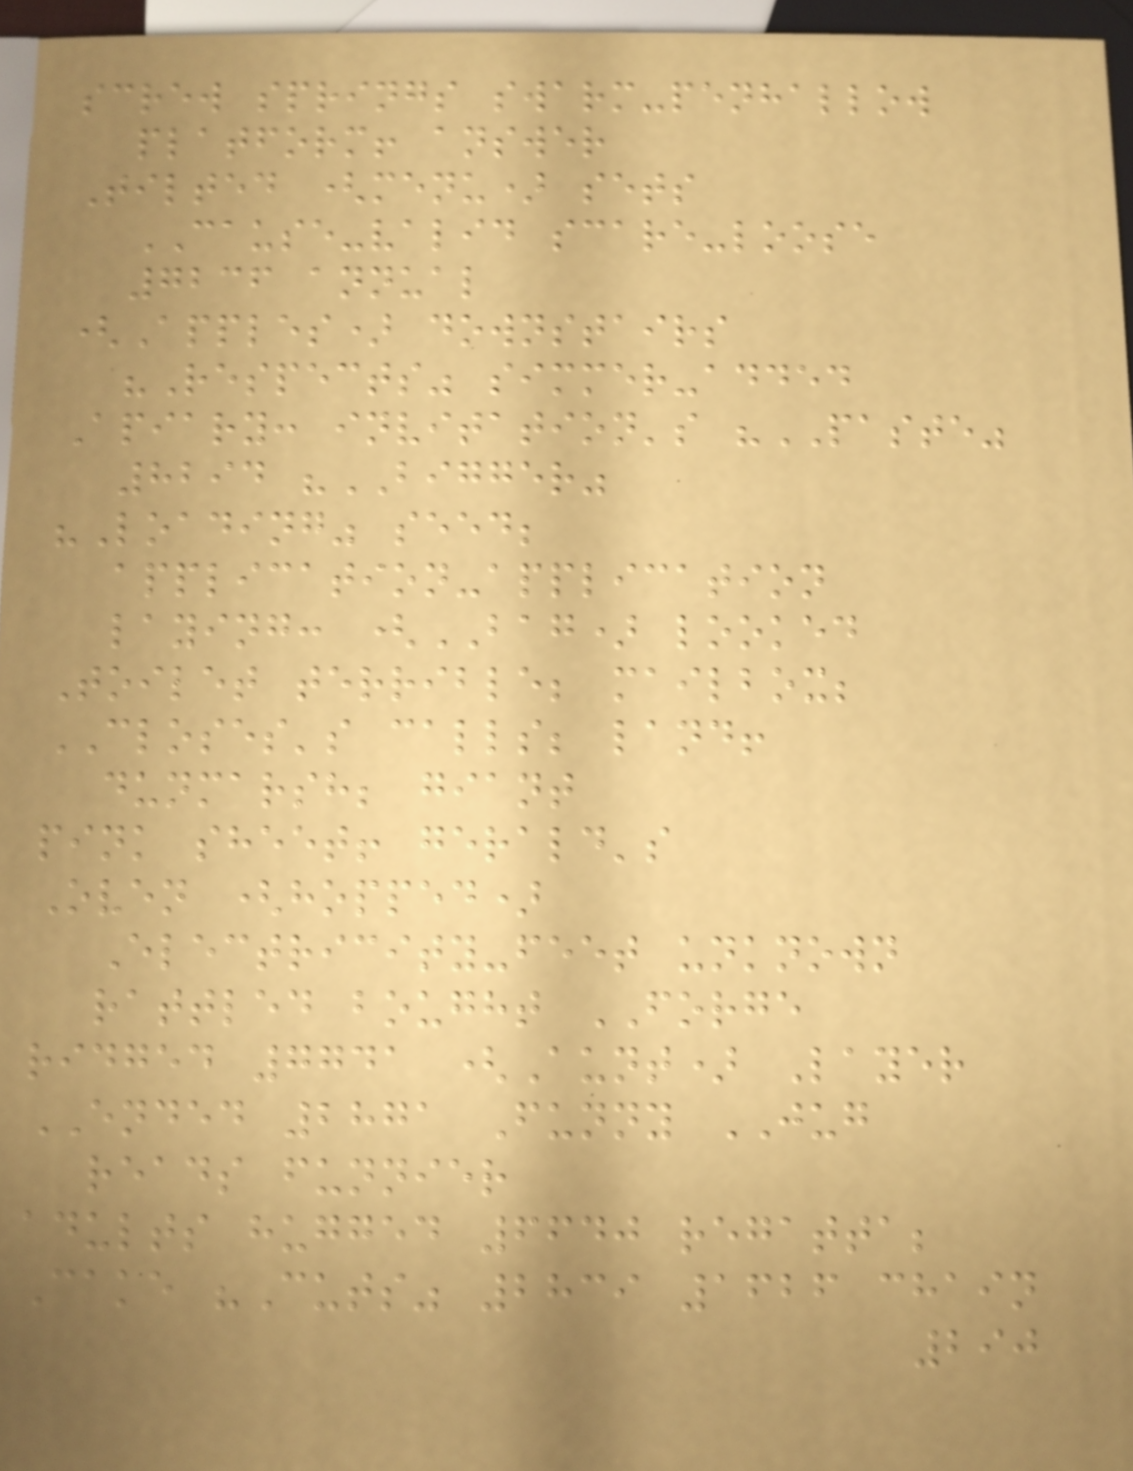screw springs swarm-penhallow
platform! answer
Tilted (menu) sets
CAUSE-valid scare-loose
7236 annual
(Apples) downstairs
"Respects" simmer-added
Apiary: invitation's "PASTE"
8294 "BIGGER"
"Loading" seed;
application-application
laying: (BAG) looked
Toilet terrible; mailbox;
CLOSES's calls; land!
dunmarsh; giant
pink sheet! gerald's
Oven (hopped)
Electricity-feet unknown
rattled bought FORGE
ridged 7741 (Aunt) Layer
ENDED 2871 Funny JUG
reads funnier
adults hugged 6640 regatta;
Cake "Cuts" 2839 1626 chain
290
